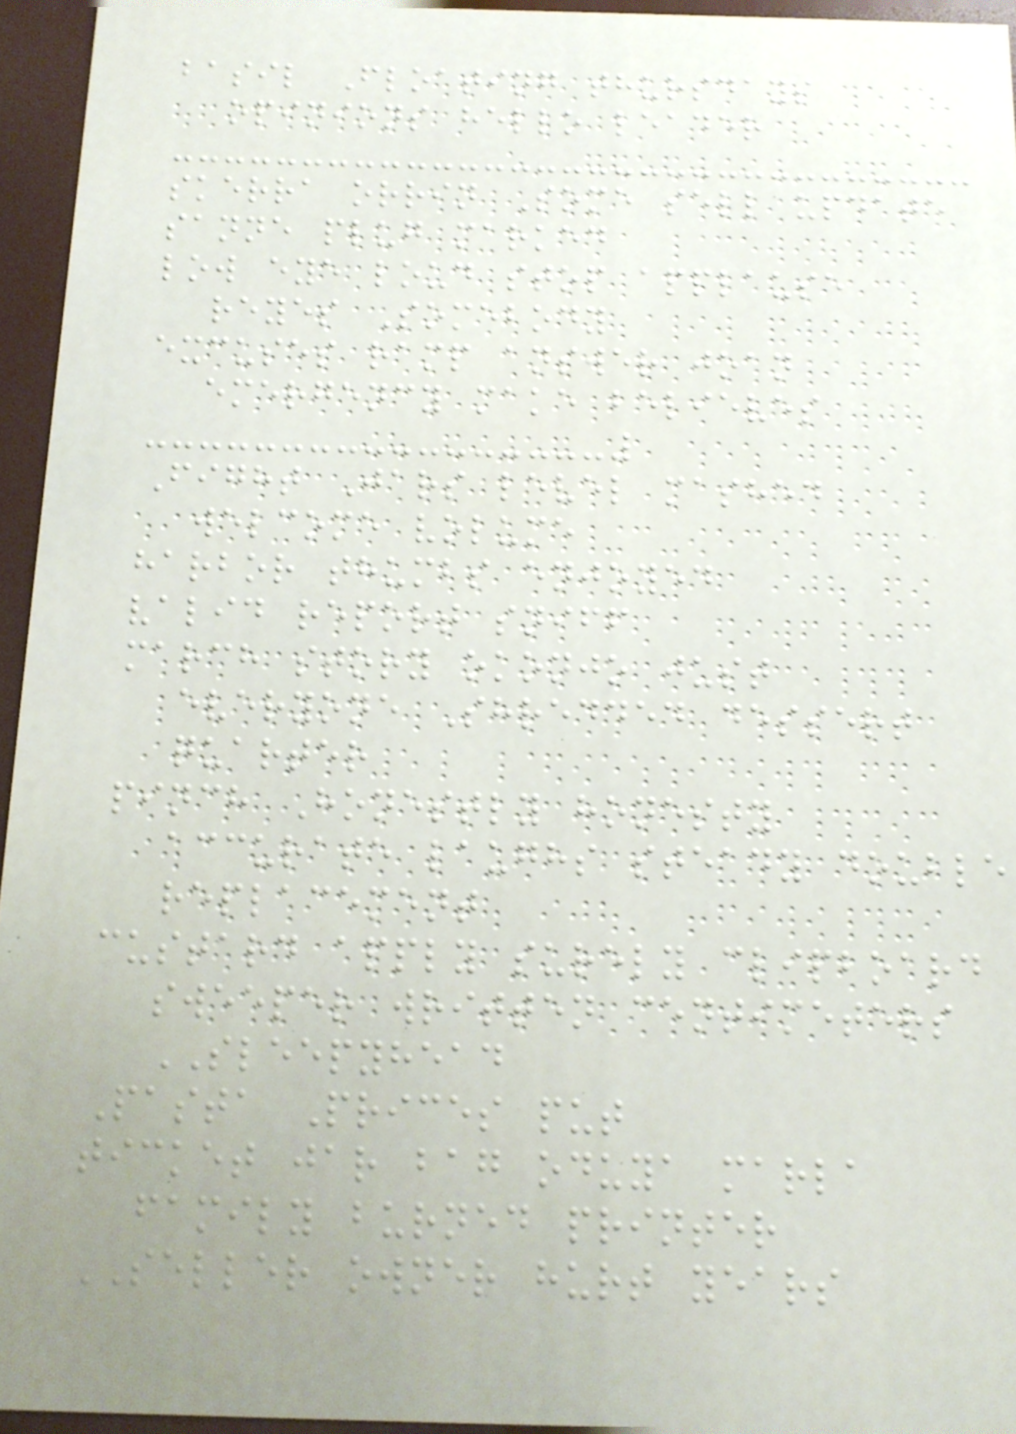basil Floating thursdays
opinions hello leader
skerra orrin Some sell update
sanne plug marked
low eye loud stop applause
reyes Somebody
excuses ramp answer joan
emergency make believes
Fight Jars level mashed
welcome volume
harbor thumbs enjoyed
valid report sniff
march story okonjo just
everyone Shredded dessert
quarter
pinch Honestly honesty
accurate laughs steady double
replacement
custard apply surely clipboard
sweeper written centimeters
SLEEPYHEAD
Pasta Prices put
ticket jar bag oduya marla
family burned printer
SELLER owner hurt years
